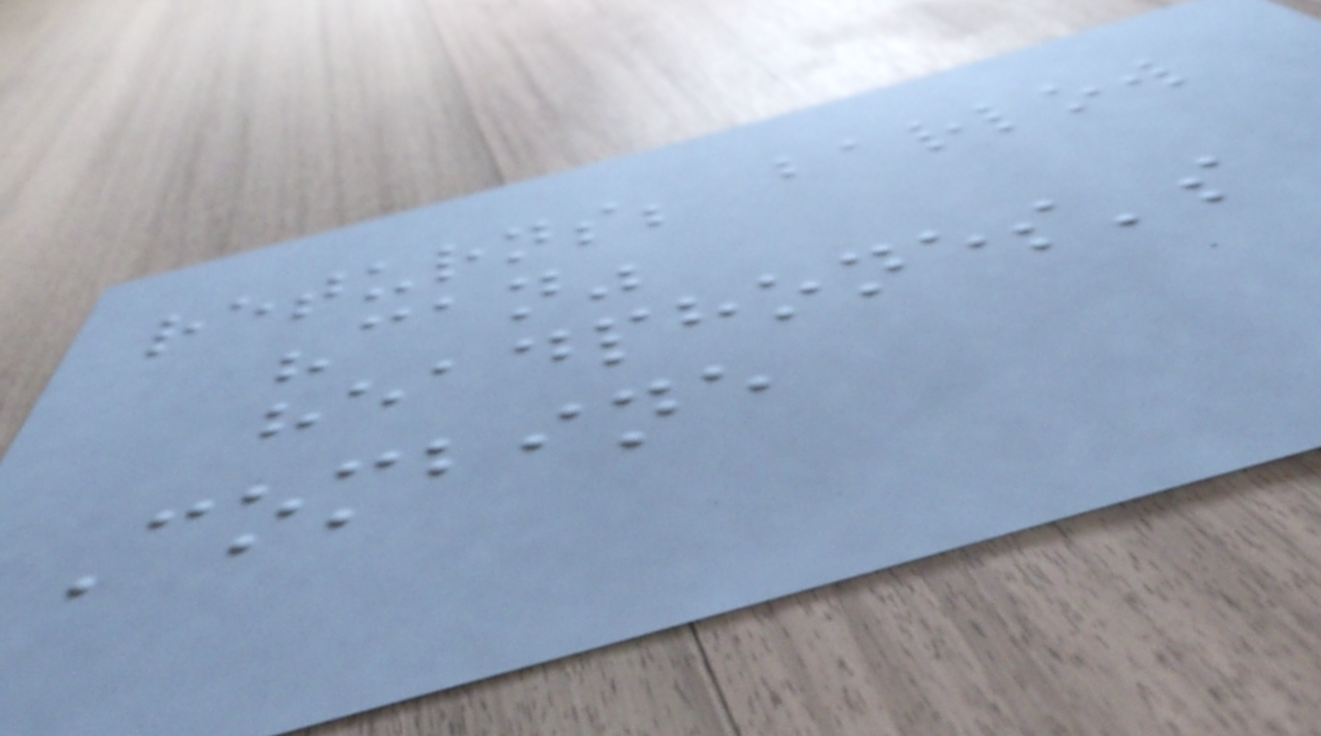returns; barlow
"can"
headphones's
Combine
